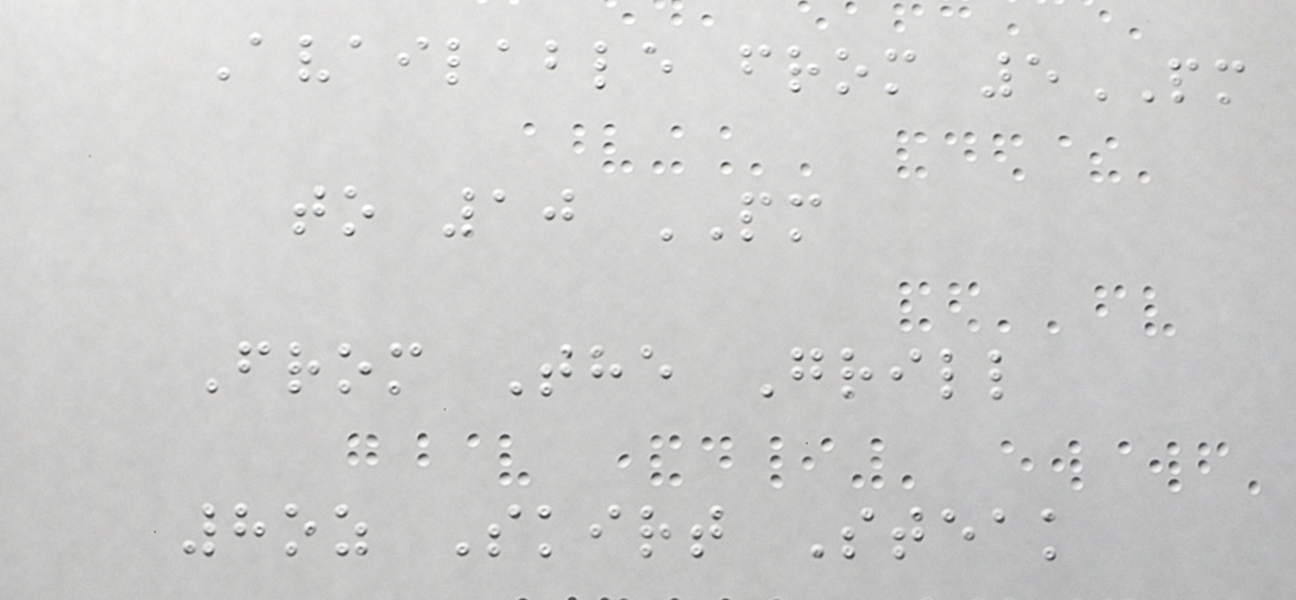Available from 5PM
to 10 PM
From The Grill
8oz Skirt Steak
